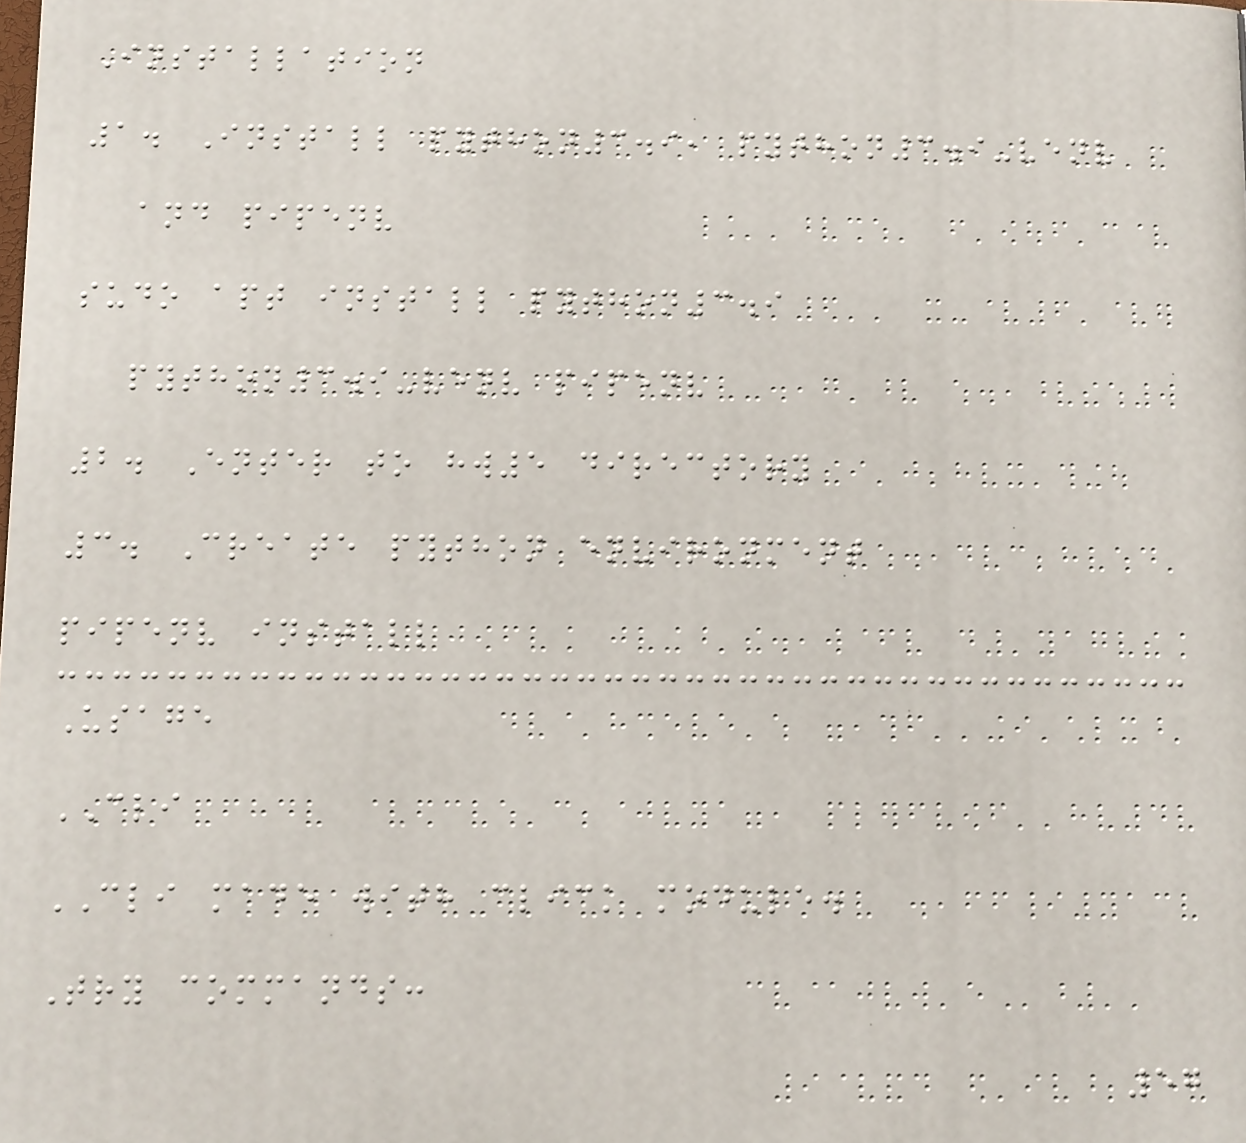Installation
1. Install python3.9, python3.9-venv
and pipenv
sudo apt install python3.9
python3.9-venv pipenv
2. Enter to hw5 directory
3. Create python environment
pipenv install
Usage
CLI
CLI made with click module.
Try commands:
57
